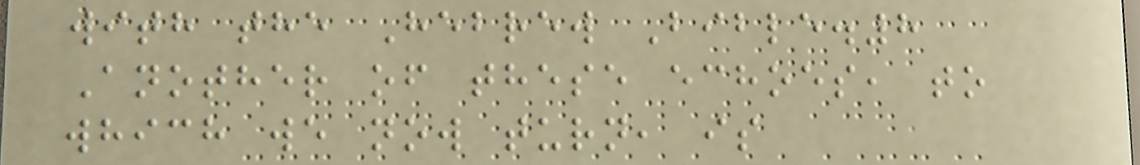with the Hebrew Bible.8
Another of these echoes, to
which we now turn, is
